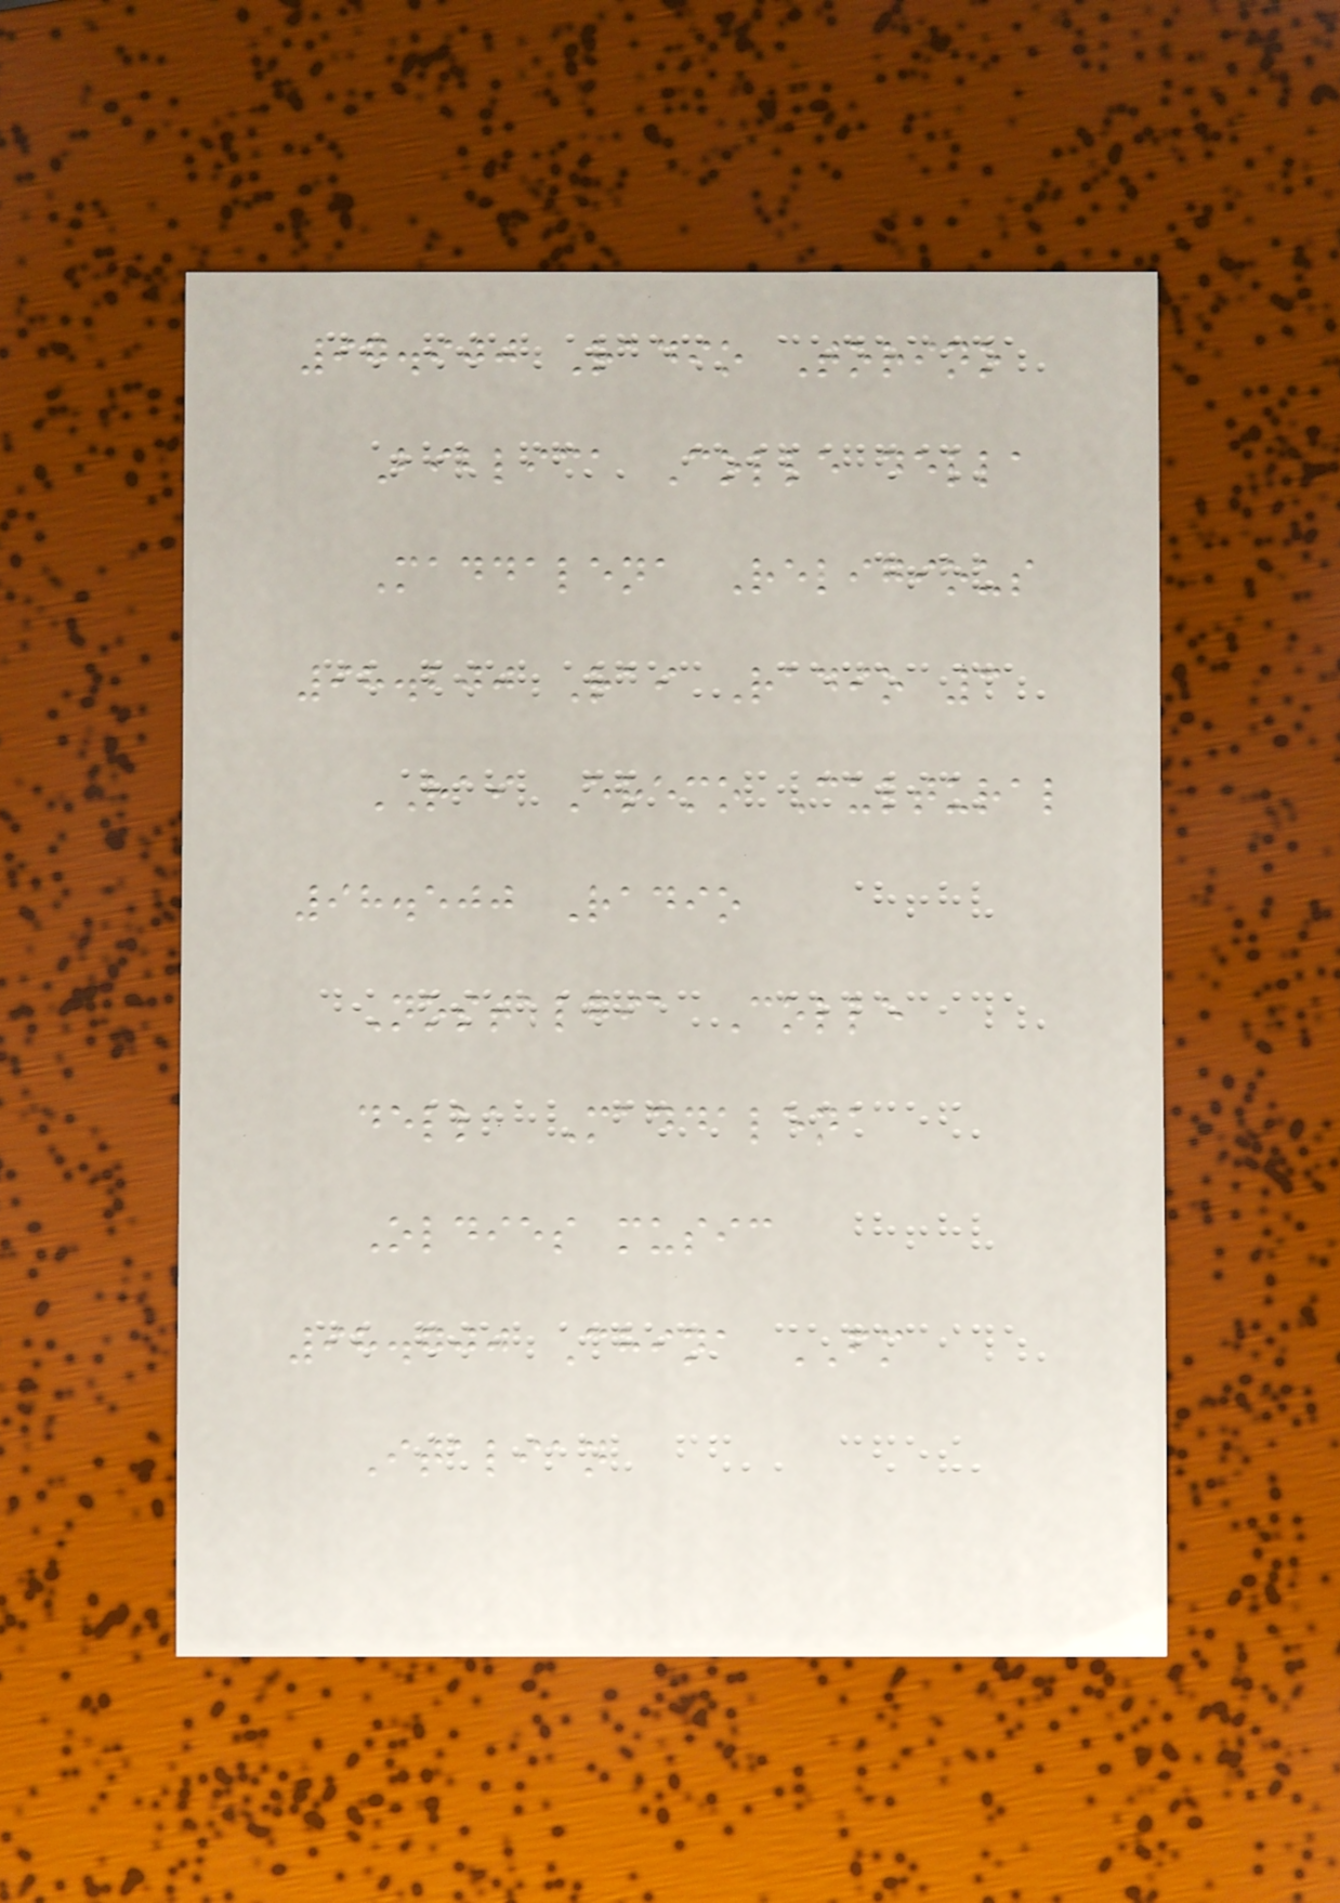97.900 Radio Torino
Biblica Colle della
Maddalena Religious
98.200 Rai Radio 3
RAI Eremo Cultural
98.500 Radio
Nostalgia Colle
della Maddalena
Oldies music
98.700 China FM
Italian
